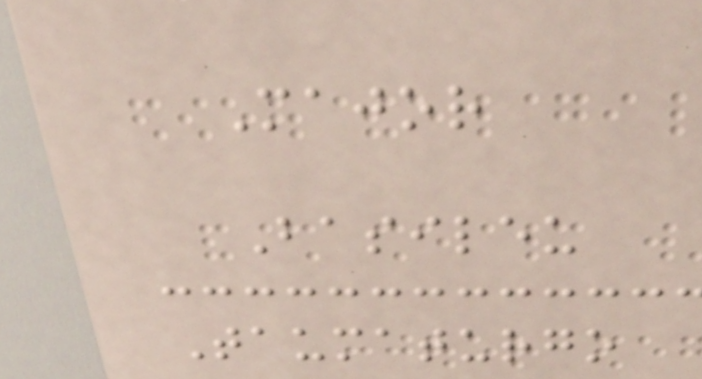Major
Basileu
Taumaturgo
